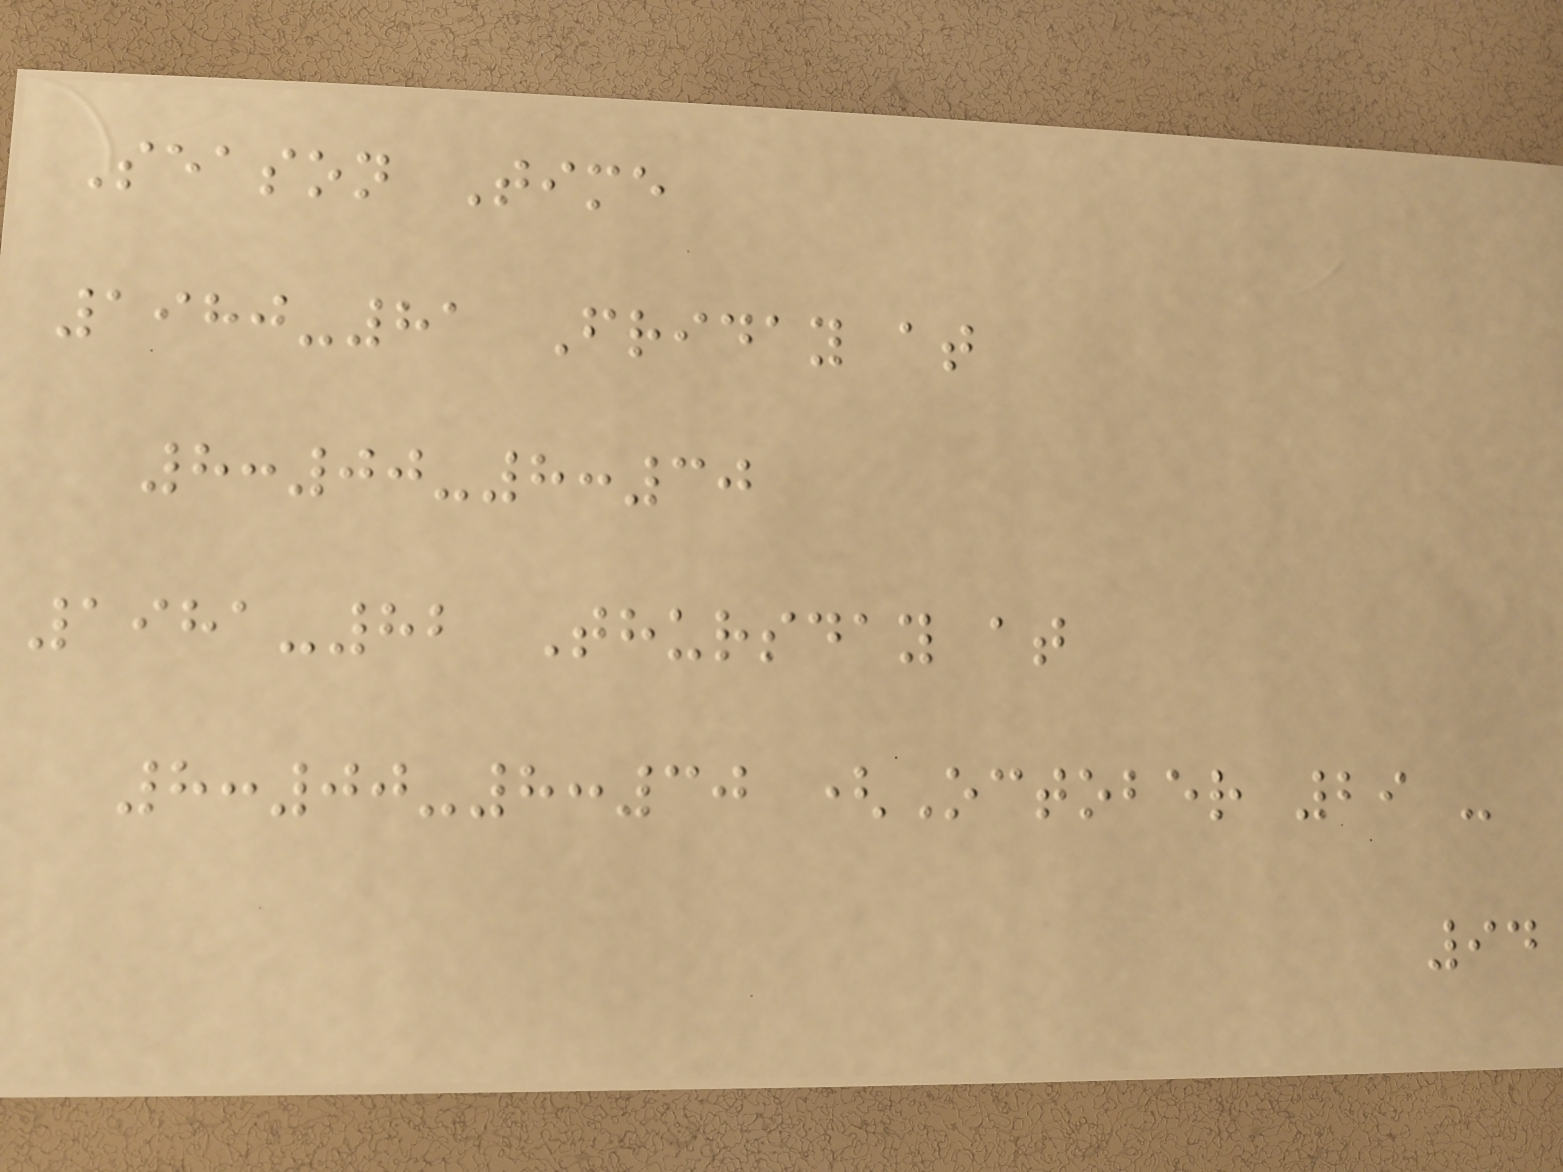Season Time
1980-81 Friday at
8:00-8:30
1981-82 Thursday at
8:00-8:30 (October 29 -
94
